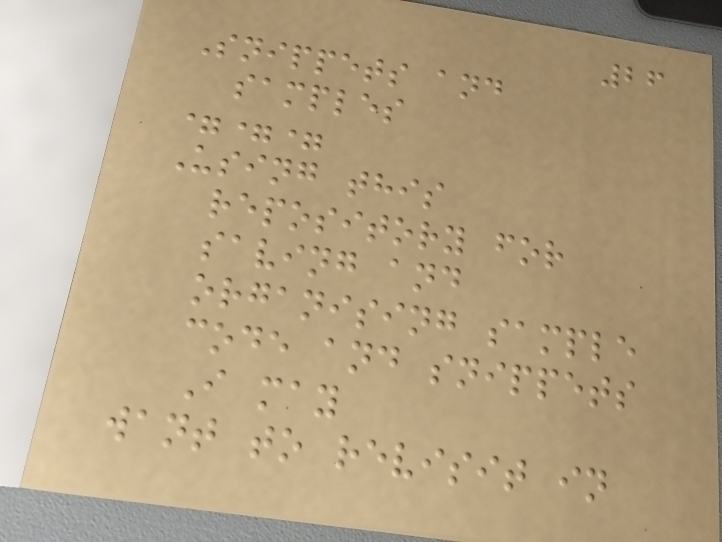26
Snippets and
samples
===
Using this
repository for
saving and
organising sample
code and snippets
I may
want to revisit in
